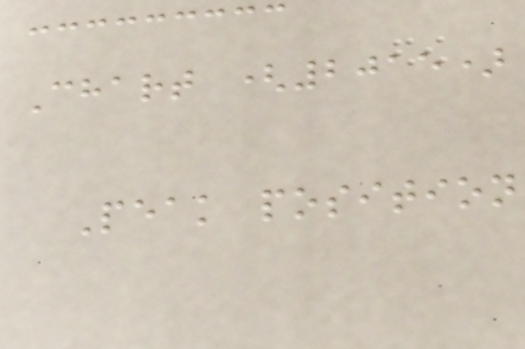Chart (2015)
Peak position
